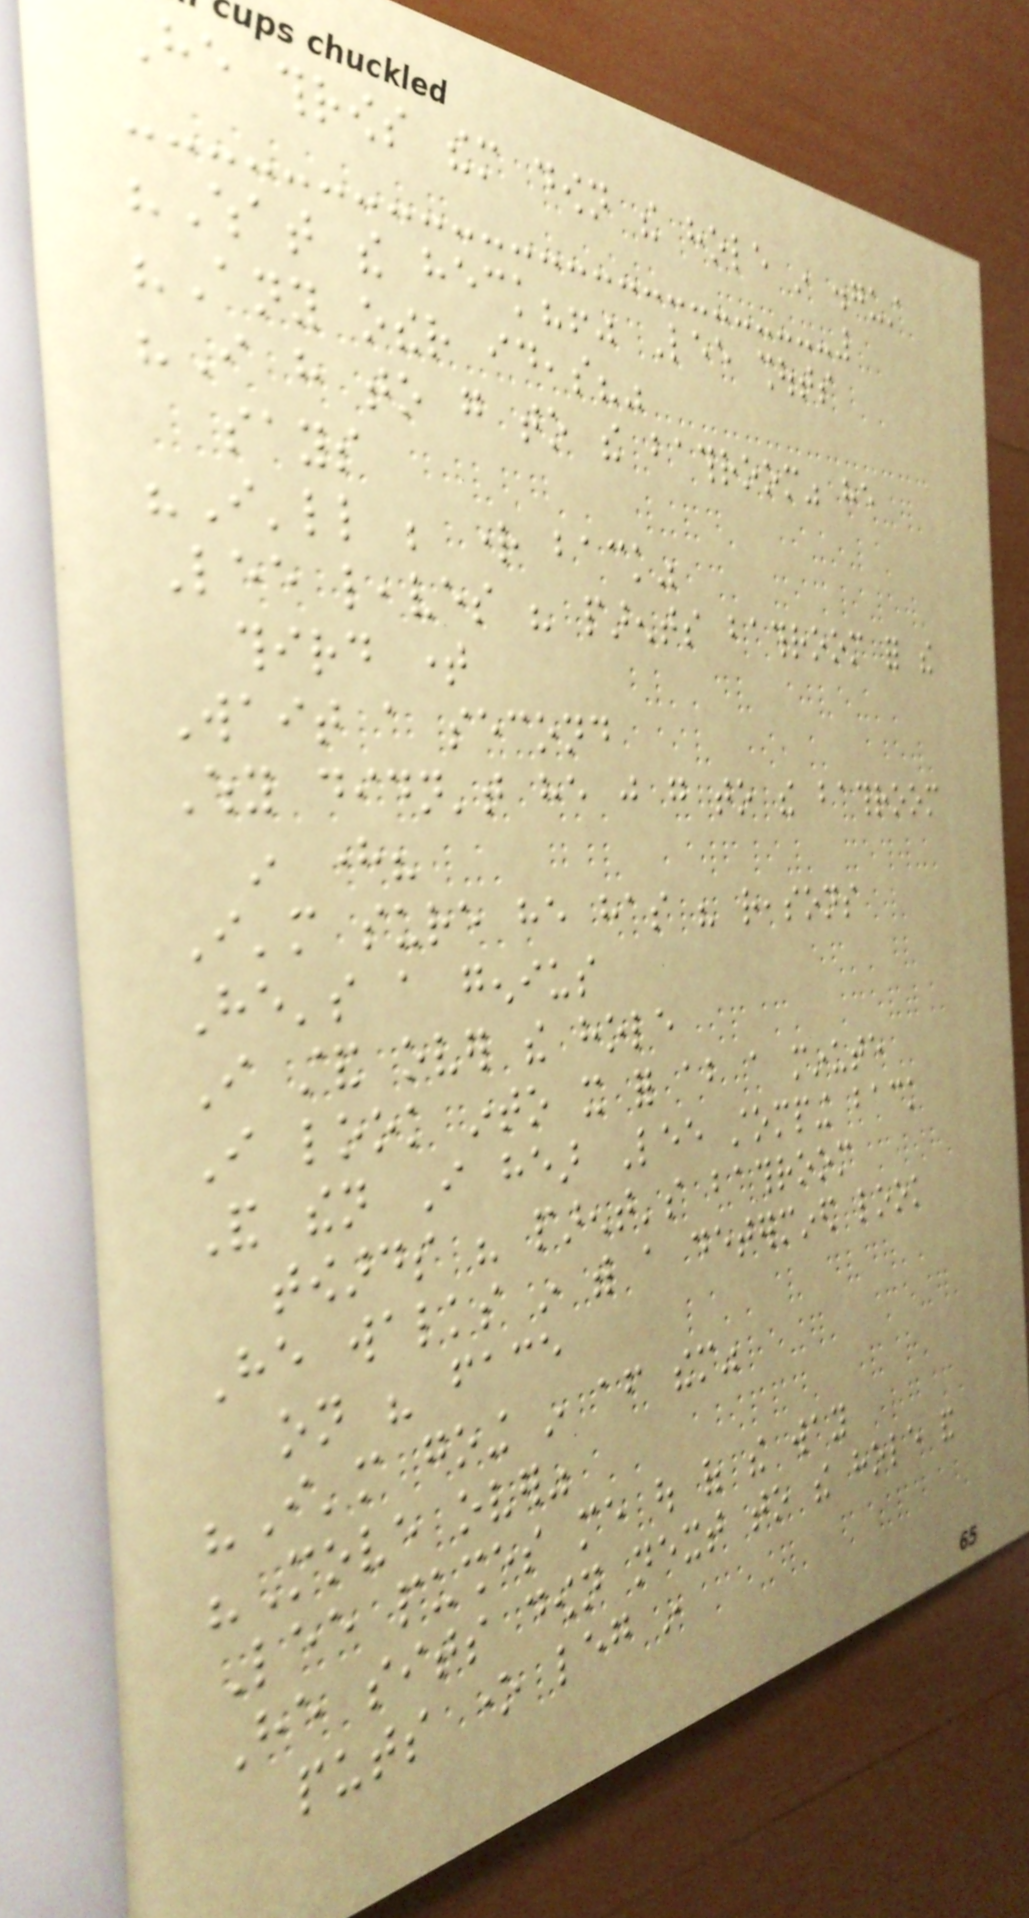He throws them down the hole in disgust
"What the heck?!" Lee shouts
"Any other ideas?"
"I have to go to the bathroom" he
says
"I'll be right back"
Lee leaves his parents bathroom for the
third time
Wait a second
Why didn't he just go to the bathroom
in here?
I'm sure he has his reasons
He's a genius
I stand over the hole
I look into it for about a minute
And then I hear Lee stomping back
towards his parent's bathroom
He walks in with a determined look
on his face
"I'm going in after them"
"Move over"
Lee pushes me out of the way
He sits down next to the hole and
puts one leg in
